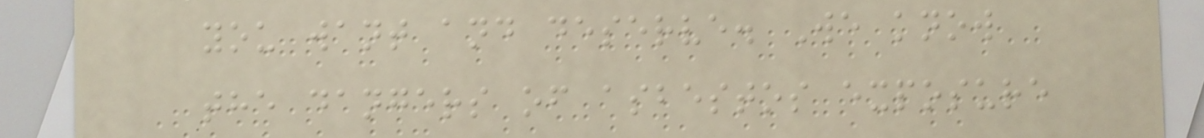you want and deserve. We know
the dangers of asbestos exposure
